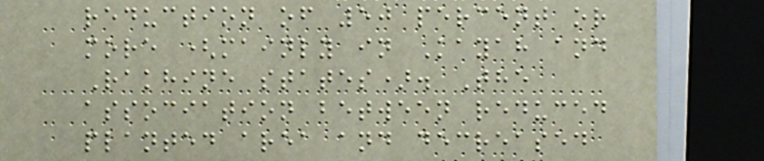reduction of 50 percent or
more (mainly in Kayah and
Rakhine states). The
association between reduced
planted area and decreased
